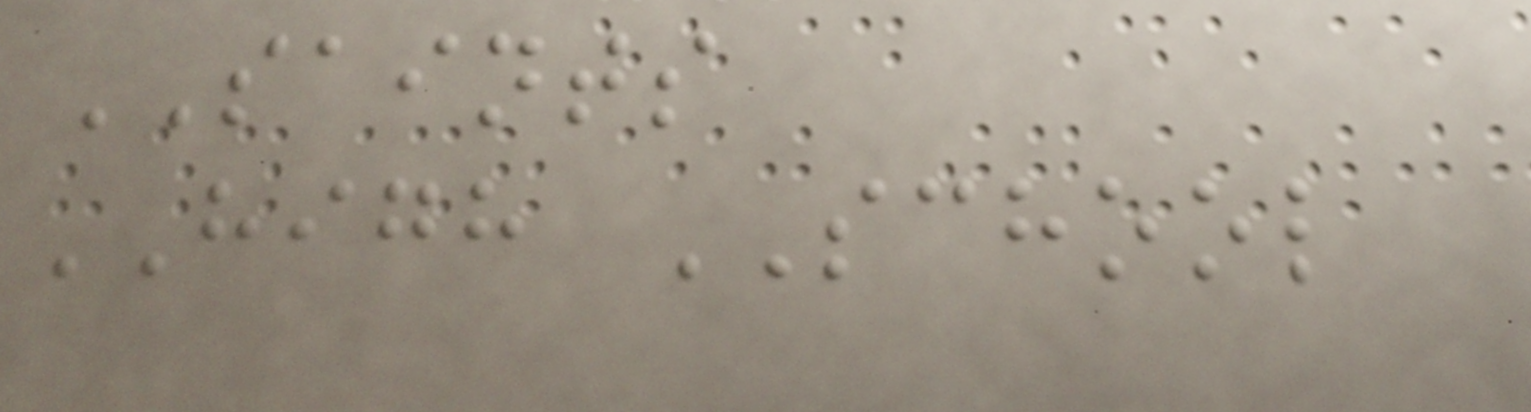SAINTS
HIGH SCHOOL
